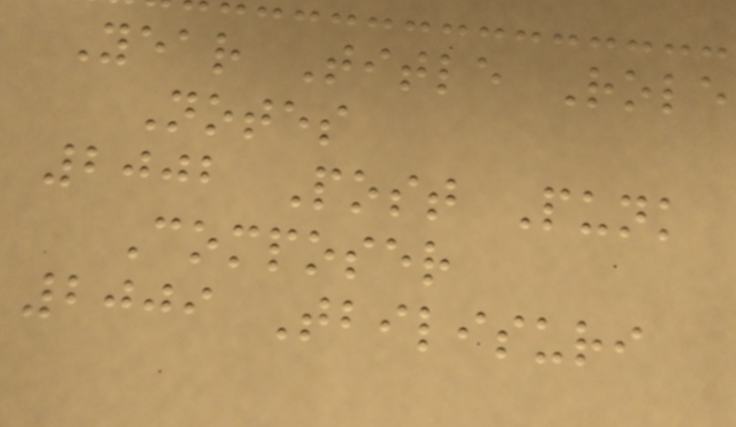Year Title Role
Notes
2002 Post Punk
Composer
2009 Tbilisuri
